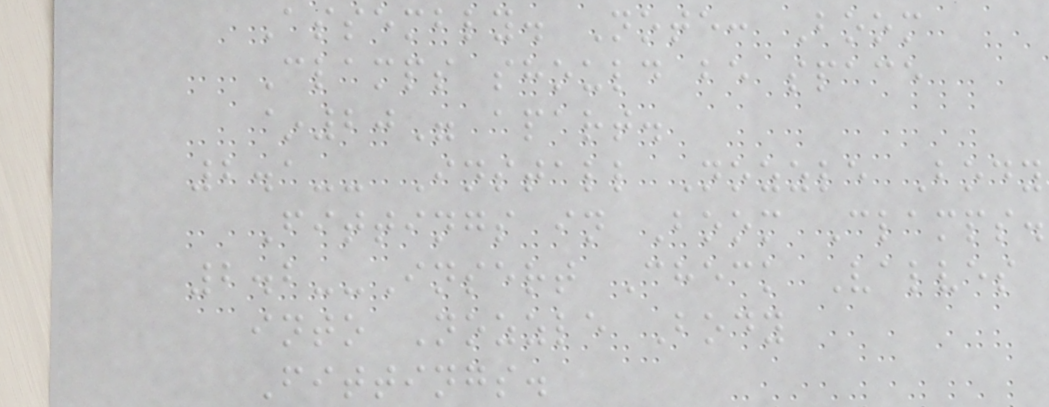Assembly. Note: Boom
Clamps should be space
~20" apart.
2.1-- Install Nozzle Body
Fittings in Boom Clamps.
2.2--Insert Check Valves
into Nozzle Body
Fittings.
